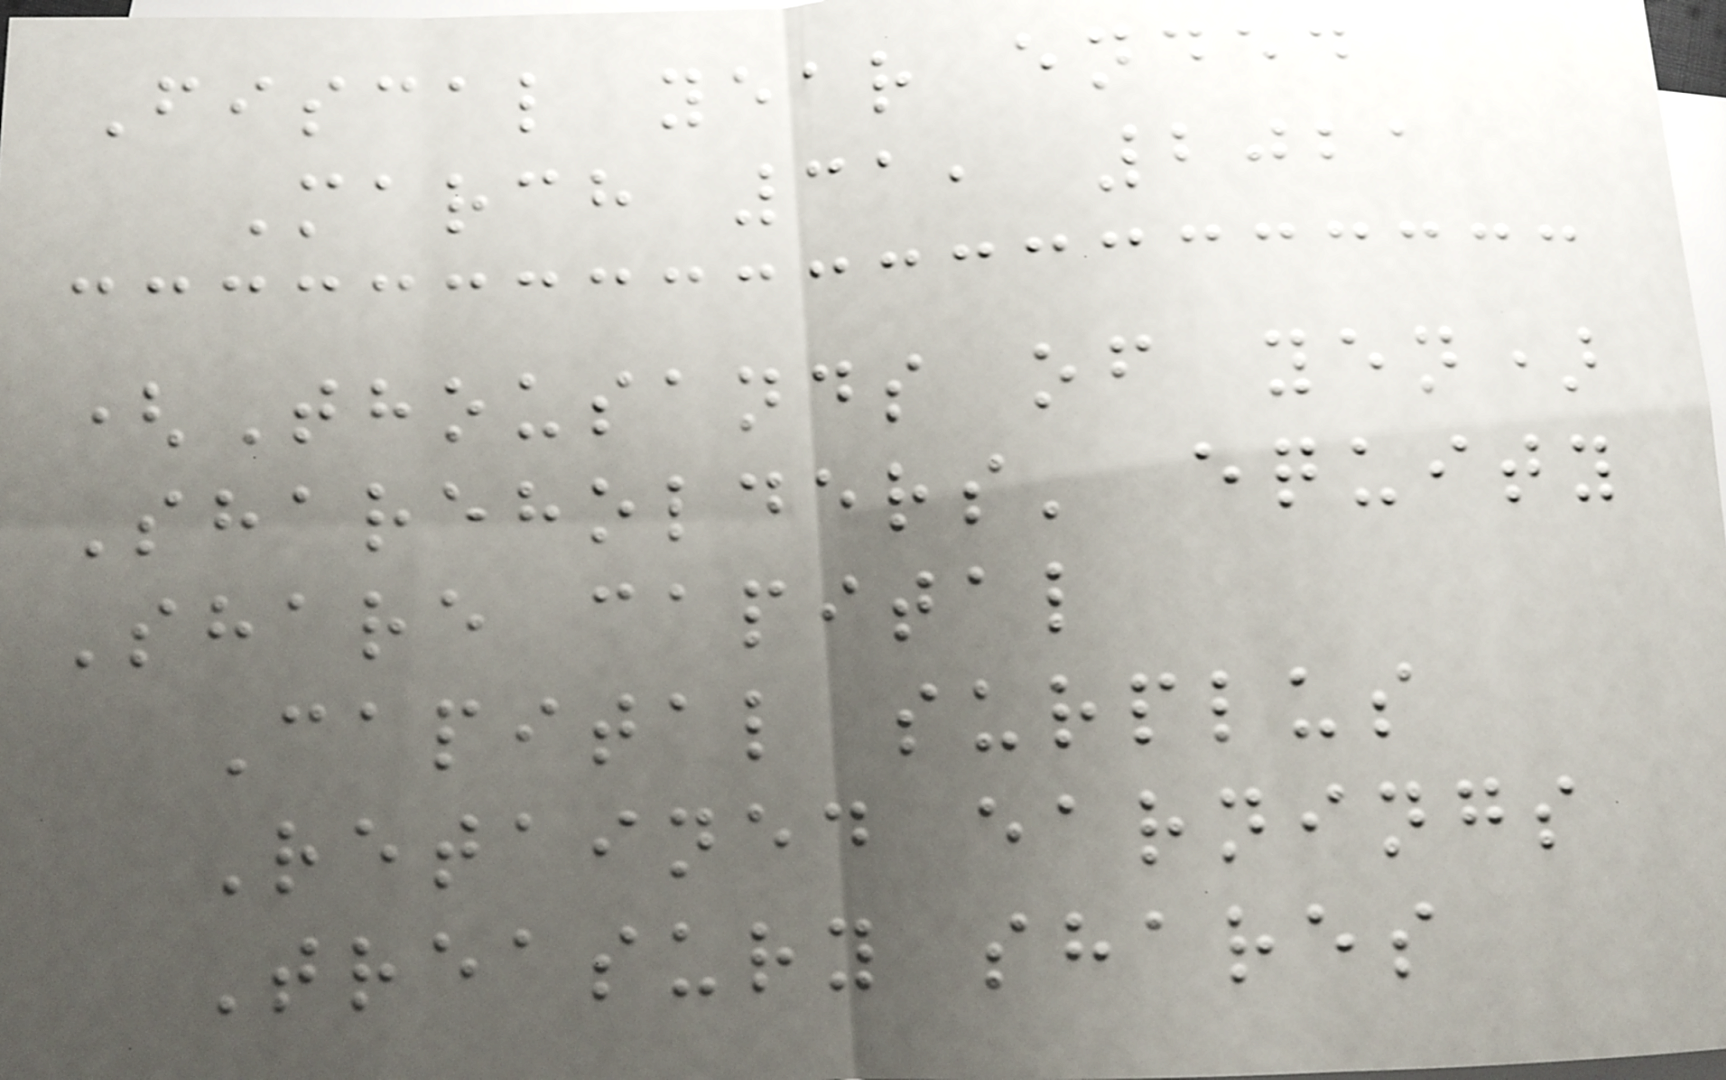Fiscal year ended
March 31, 2021
(Thousands of yen)
Shareholders' equity
Share capital
Capital surplus
Retained earnings
Treasury shares
